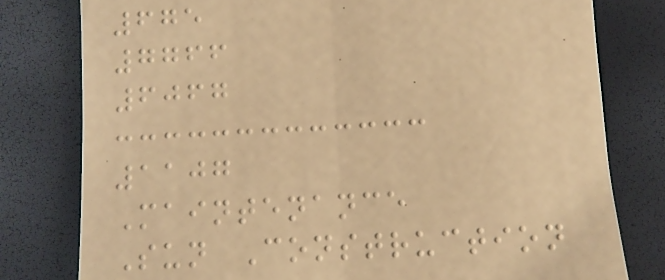675
7766
6067
1107
Maintenance
Sun Construction
